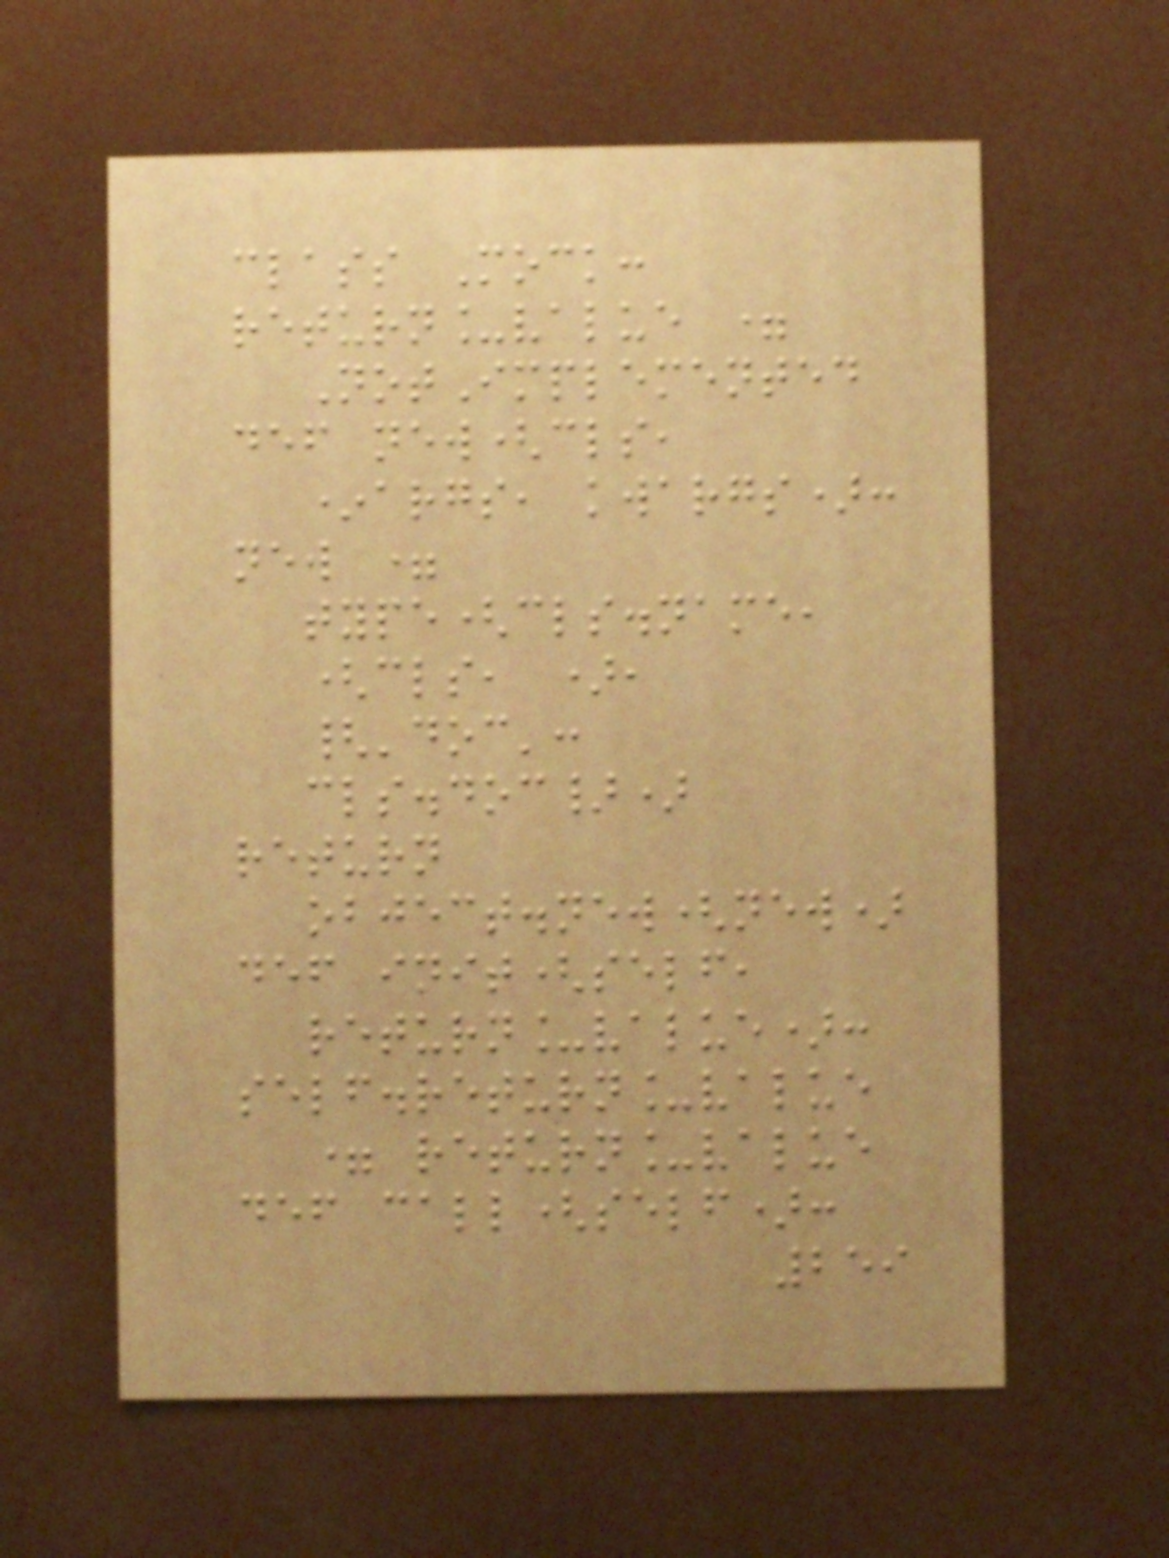class Mock:
return_value =
NotImplemented
def new(cls,
*args, kwargs):
new =
type(cls.name,
(cls, ),
{'doc':
cls.doc})
return
object.new(new)
def init(self,
return_value):
self.return_value
= return_value
def call(self):
259
